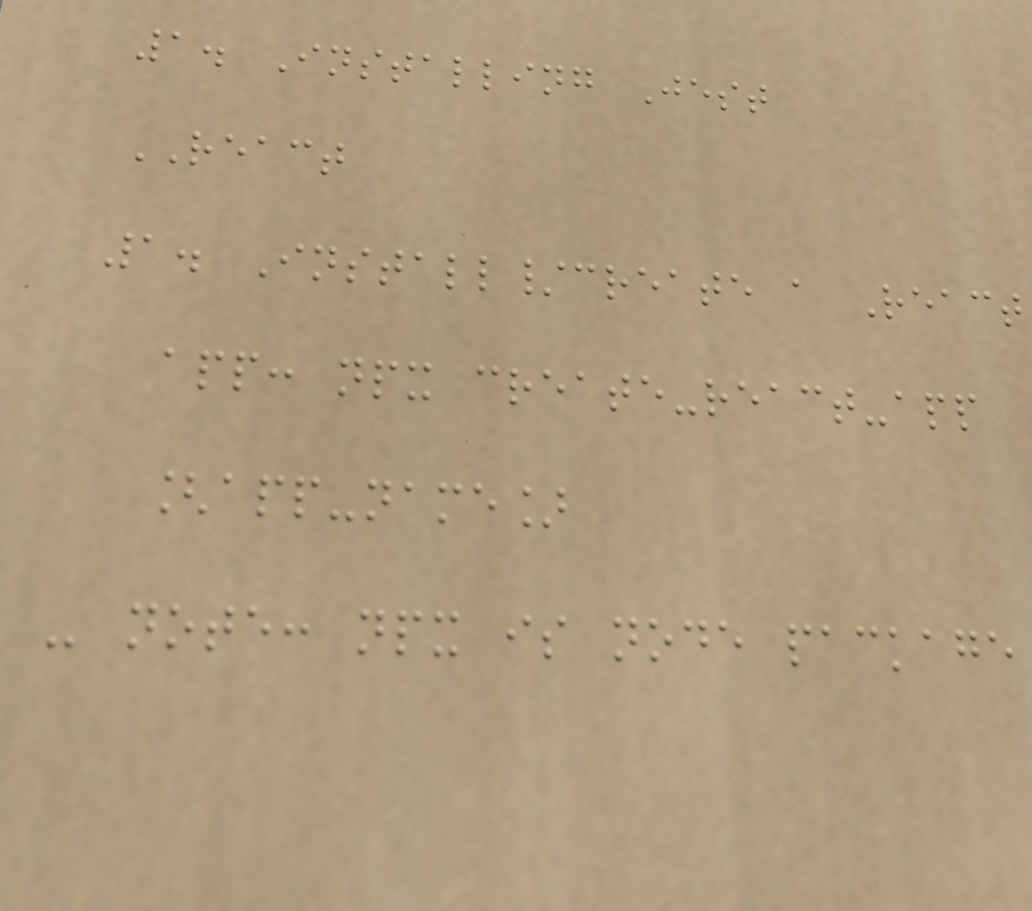1. Installing Jest
REACT
1. Install/create a React
app: npx create-react-app
[app-name]
- note: npx is node package
